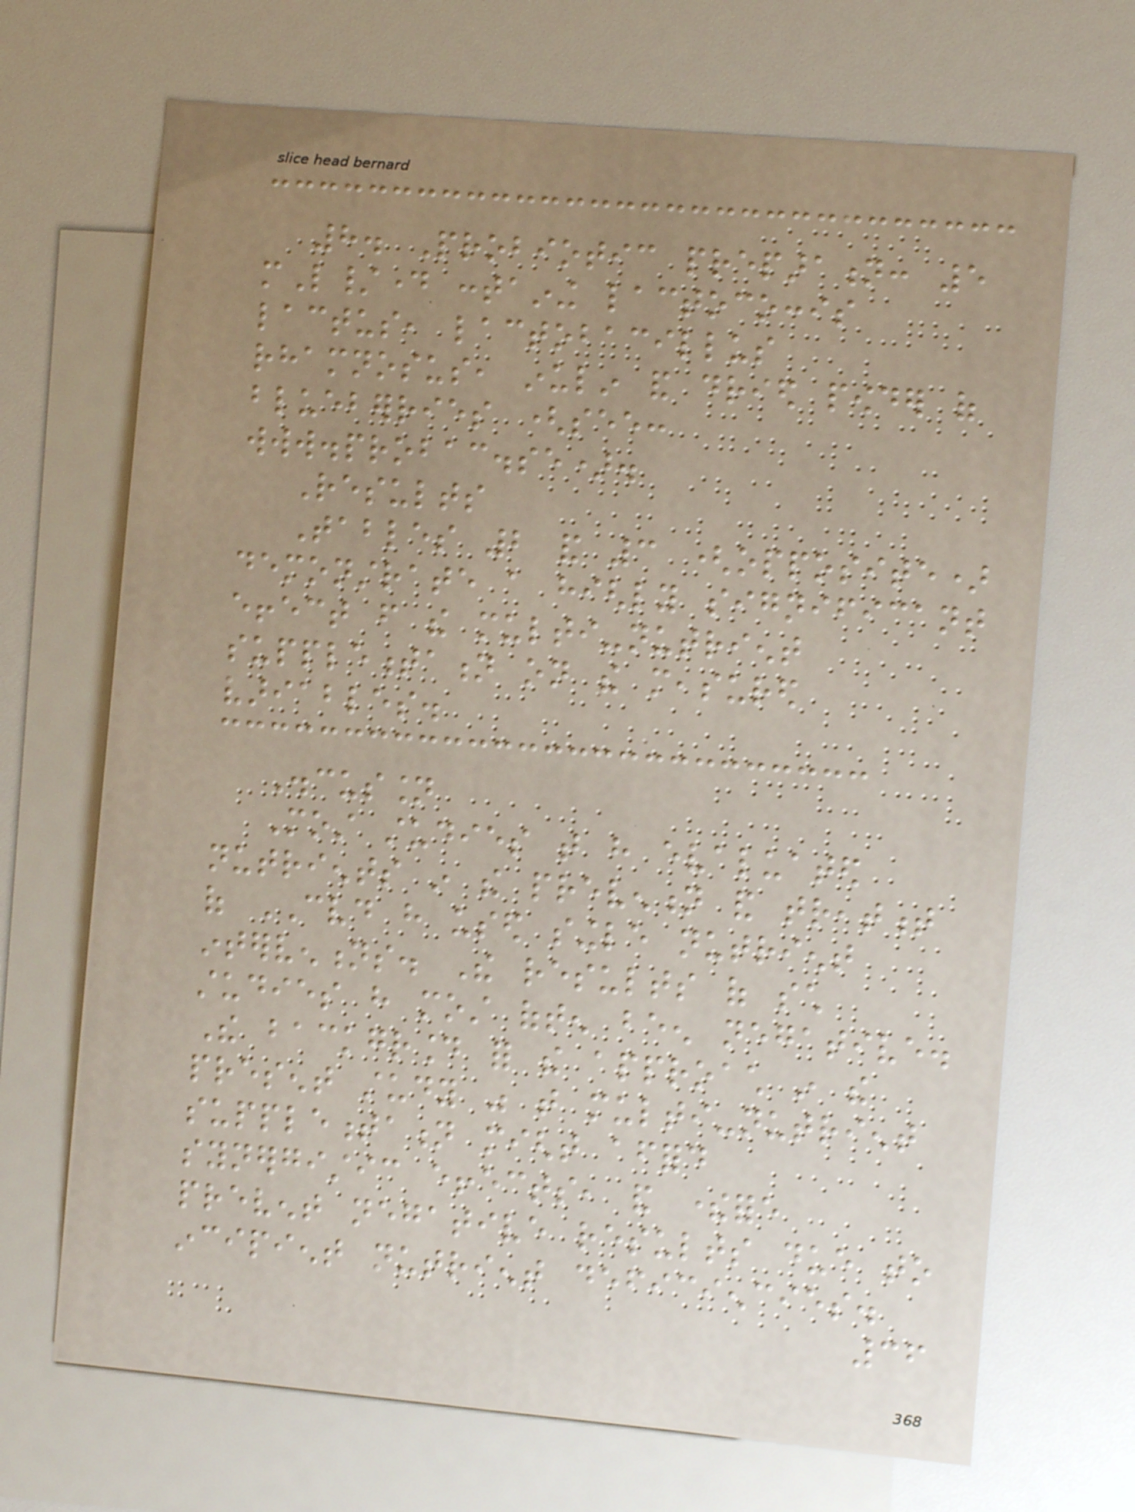8. Probiotic preparation: 5
mL/day containing lactococcis
lactus, lactobacillus
rhamnosus, inulin and dried powder of
blueberries (see:
www.probac.se).
Results
Tables 2 and 3 (opposite)
demonstrate a highly significant
effect from the multi-nutrient
supplementation on the measured
variables.
Discussion
Most studies that have evaluated
nutrients in the prevention and treatment
of CVD have used single nutrient
interventions. The results of such
studies have most often been negative.
The background for the approach in the
present study was that multi-nutrient
supplementation might afford
synergistic effects, and therefore
prevent negative results due to
incipient nutrient deficiencies.
36
